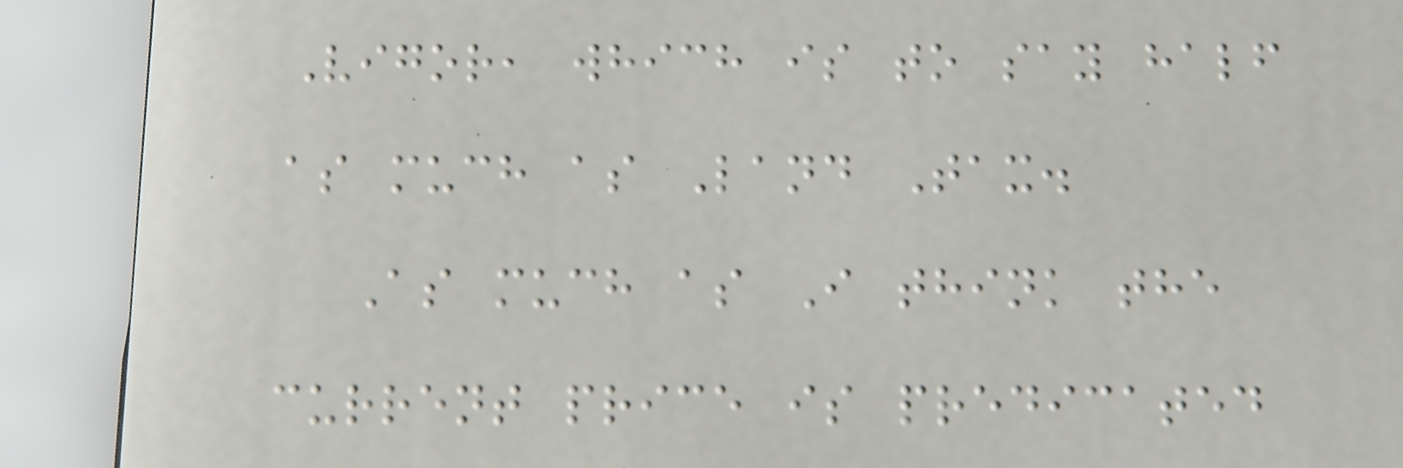Vigor, which is to say half
as much as Land Tax.
As much as I think the
current price is predicated
